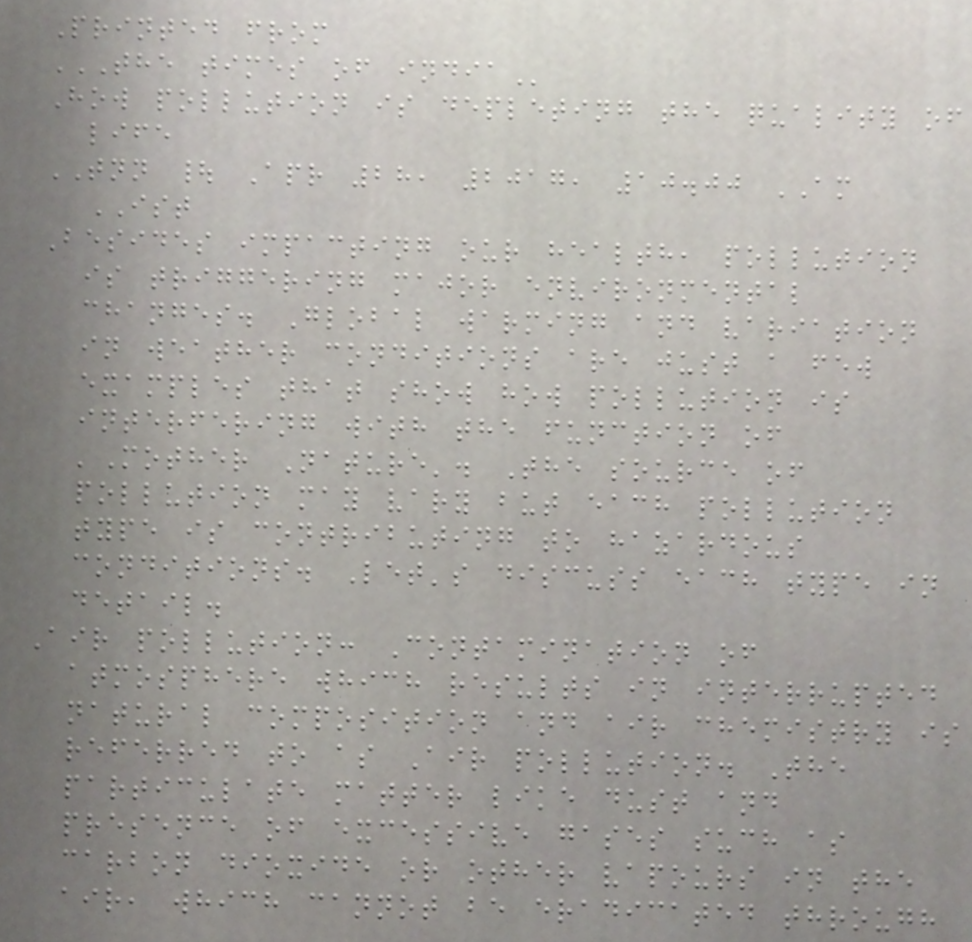Printed from
THE TIMES OF INDIA
How pollution is depleting the quality of
life
TNN | Apr 28, 2017, 10.00 AM
IST
Besides impacting our health, pollution
is triggering major environmental
changes. Global warming and variation
in weather conditions are just a few
examples that show how pollution is
interfering with the function of
'Mother Nature'. The source of
pollution may vary but each pollution
type is contributing to hazardous
conditions. Let's discuss each type in
detail.
Air pollution: Contamination of
atmosphere which results in interrupted
natural composition and air chemistry is
referred to as Air pollution. The
particulate matter like dust and
presence of excessive gases such as
carbon dioxide or other vapours in the
air, which cannot be eradicated through
